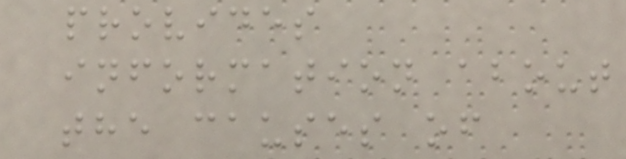provides
information about
the causes of
